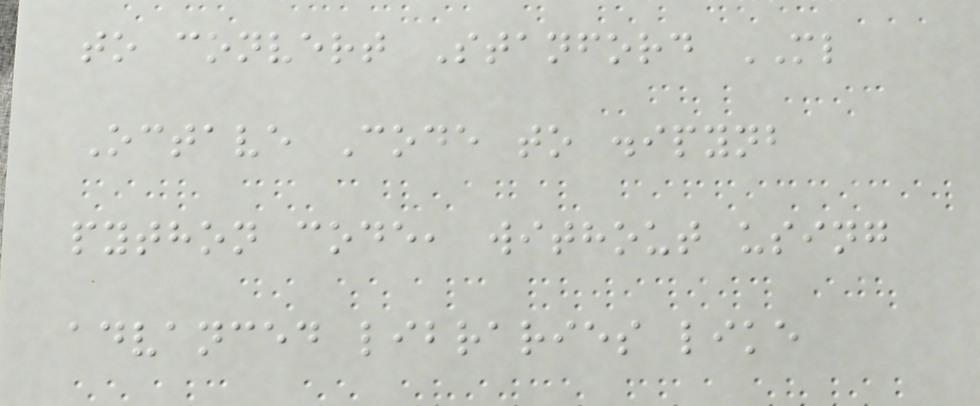to convert Stanford ML
Octave Code to .ipynb
python code, without using
advanced libraries like
